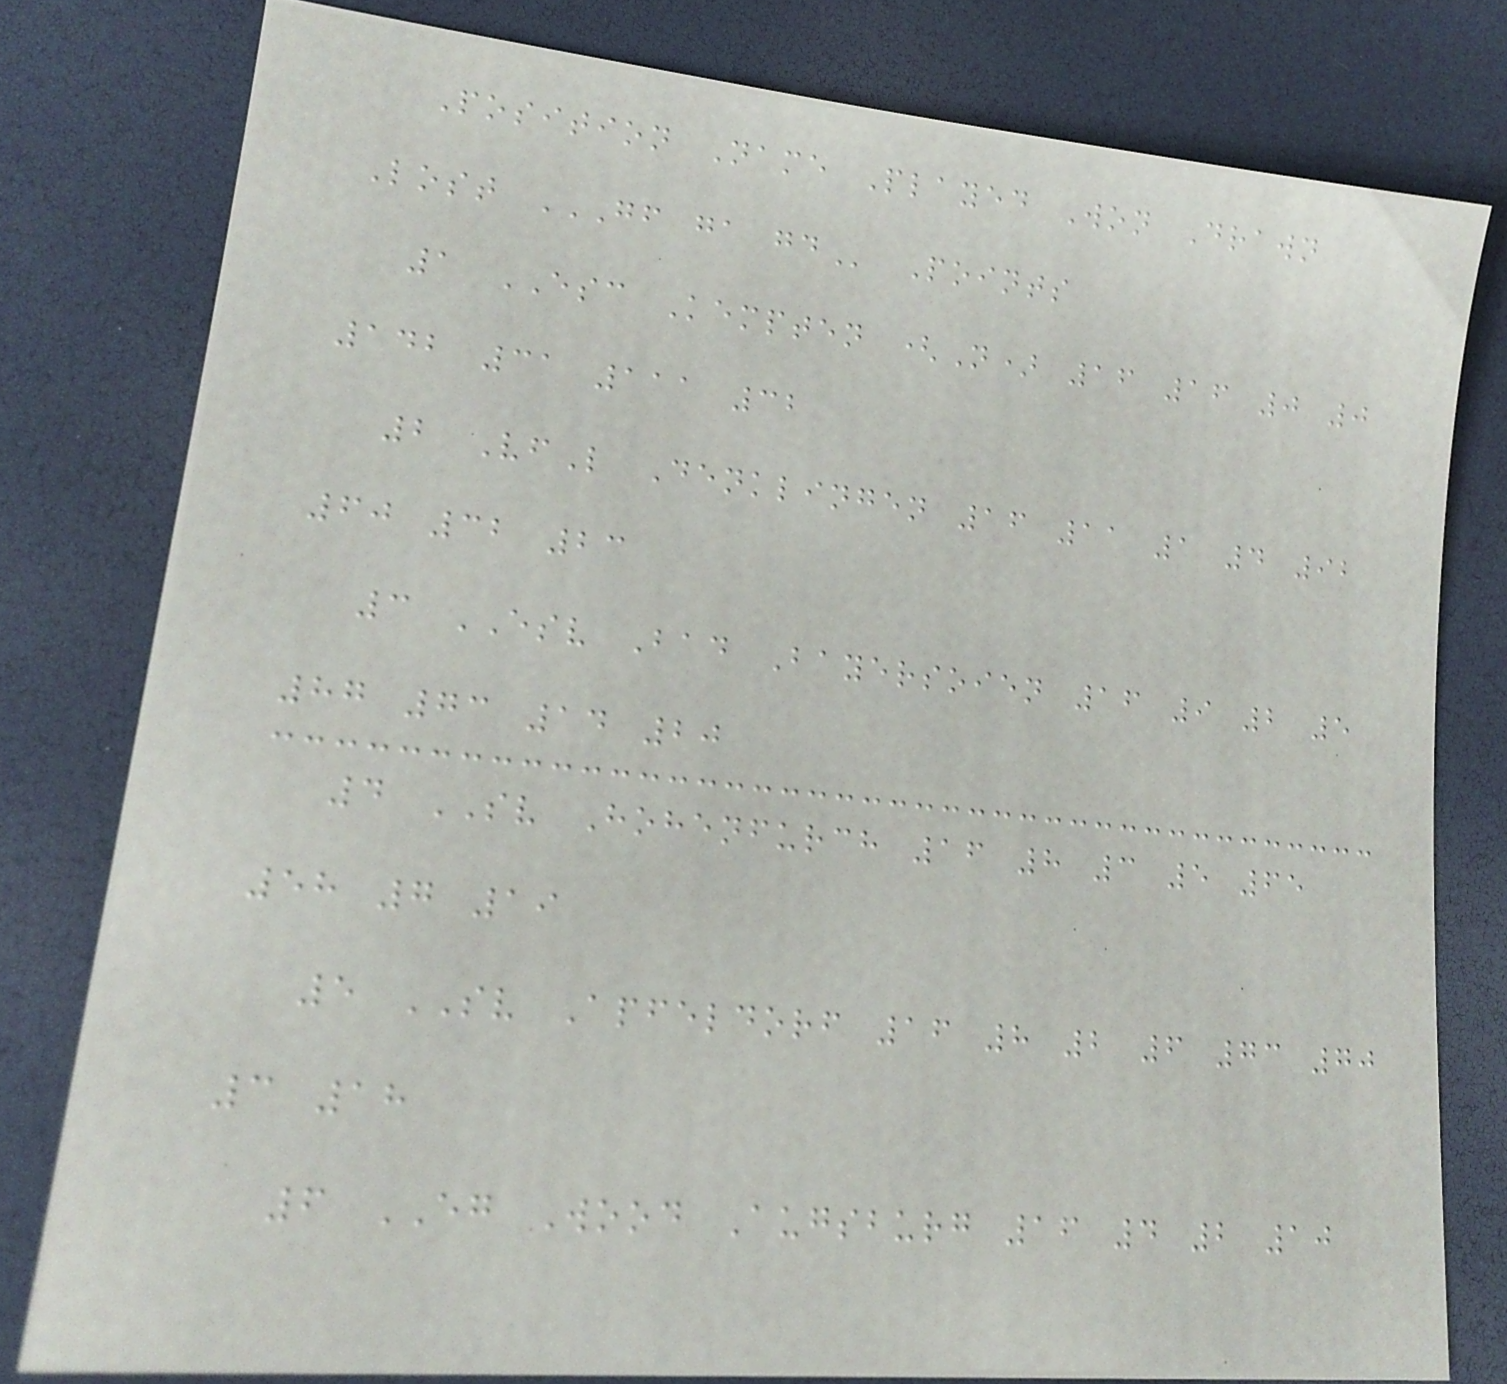Position Name Played Won Drawn
Lost GF GA GD Points
1 ESC Kempten (N) 16 16 0 0
142 31 111 32
2 VfL Denklingen 16 11 1 4 92
60 32 23
3 ESV Bad Bayersoien 16 9 2 5
87 73 14 20
4 SV Hohenfurch 16 8 3 5 65
58 7 19
5 SV Apfeldorf 16 8 2 6 73 70
3 18
6 EG Wood Augsburg 16 4 2 10
